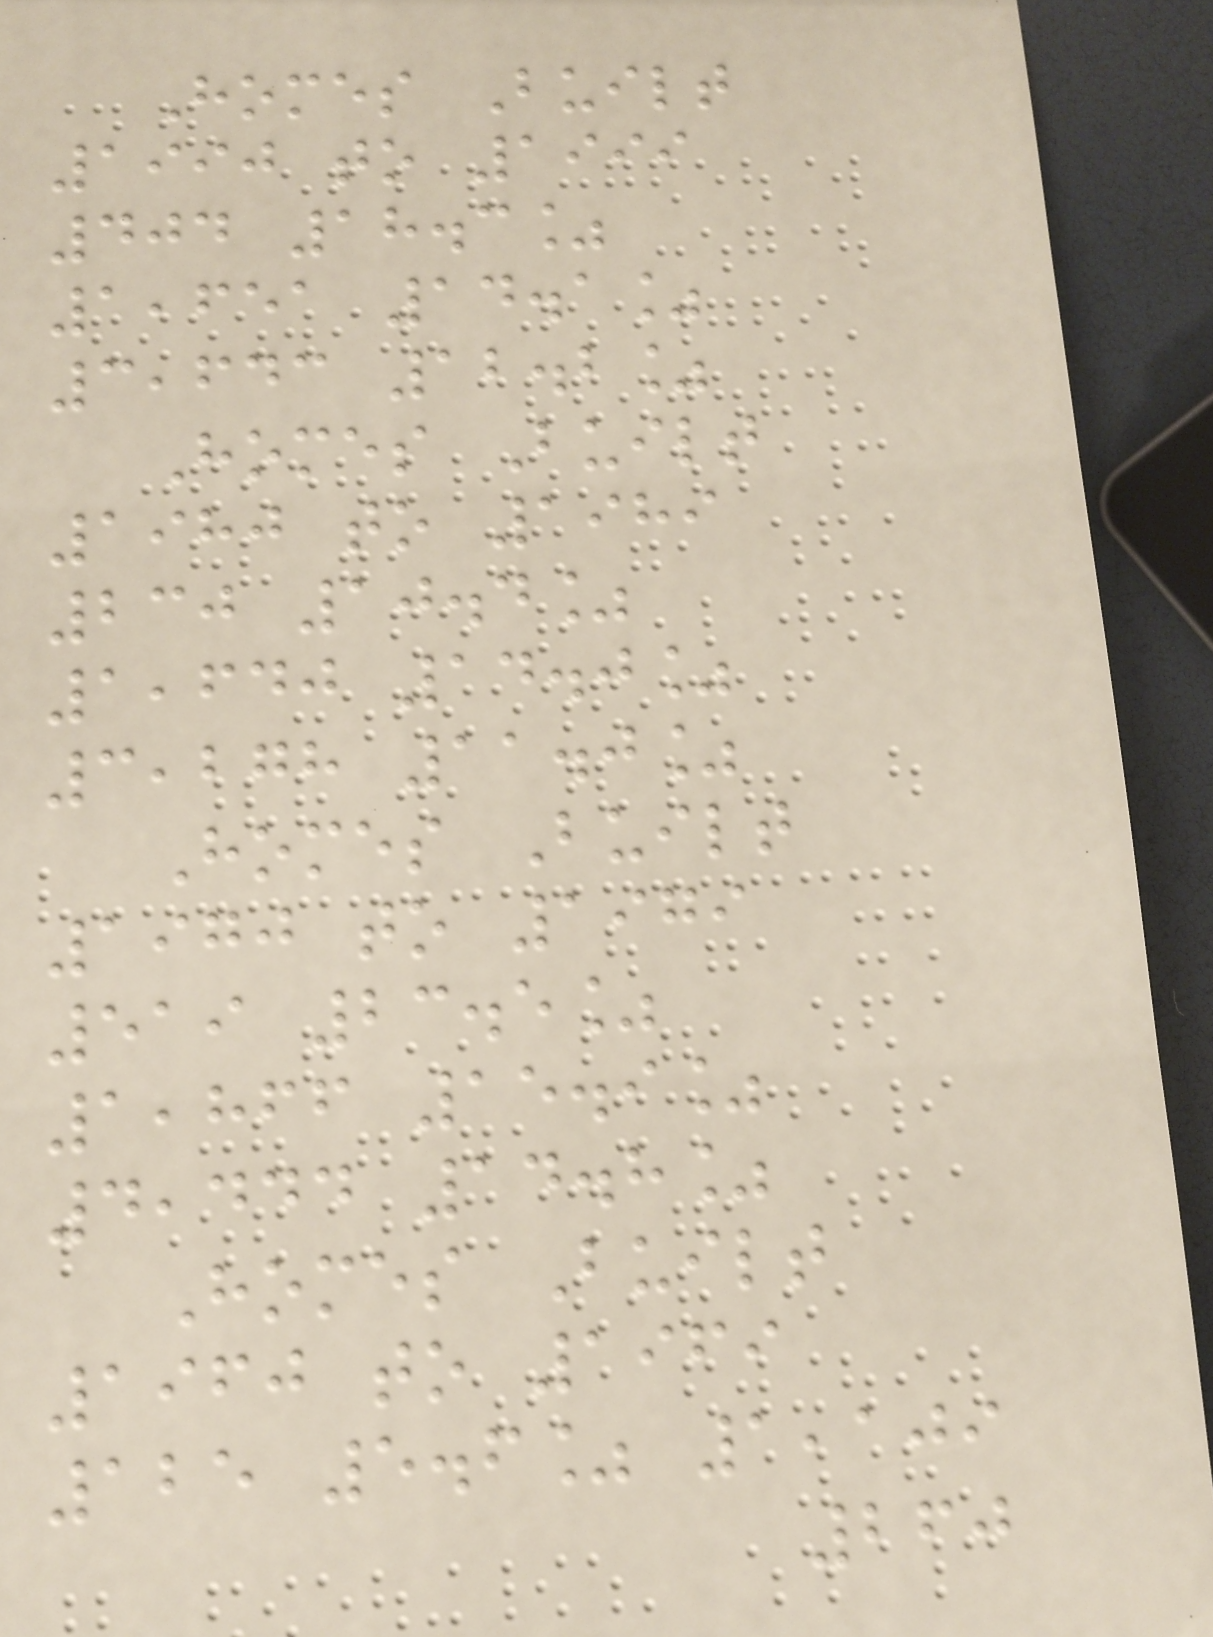Homes Built
1990 to 1999
404 18.3%
1,651 14.1%
3,643 12.2%
Homes Built
1980 to 1989
230 10.4%
1,640 14.0%
3,278 11.0%
Homes Built
1970 to 1979
519 23.5%
1,866 15.9%
4,444 14.8%
Homes Built
1960 to 1969
125 5.6% 1,109
260
